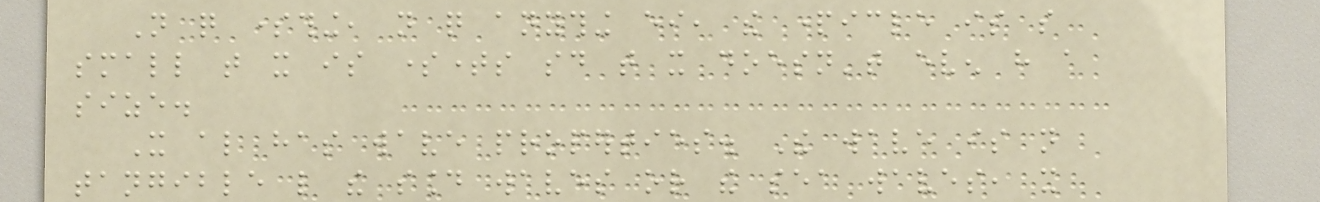Not quite something, not quite anything either, the particle is so
small that it is sometimes said that it doesn't even have a
size.
It also has wave properties. The wave is not
tangible like the sound waves or the sea waves, it
